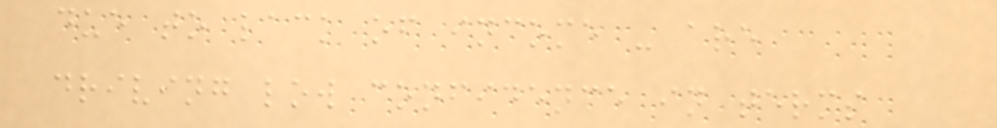due to lack of income - are
driving low confidence in terms
